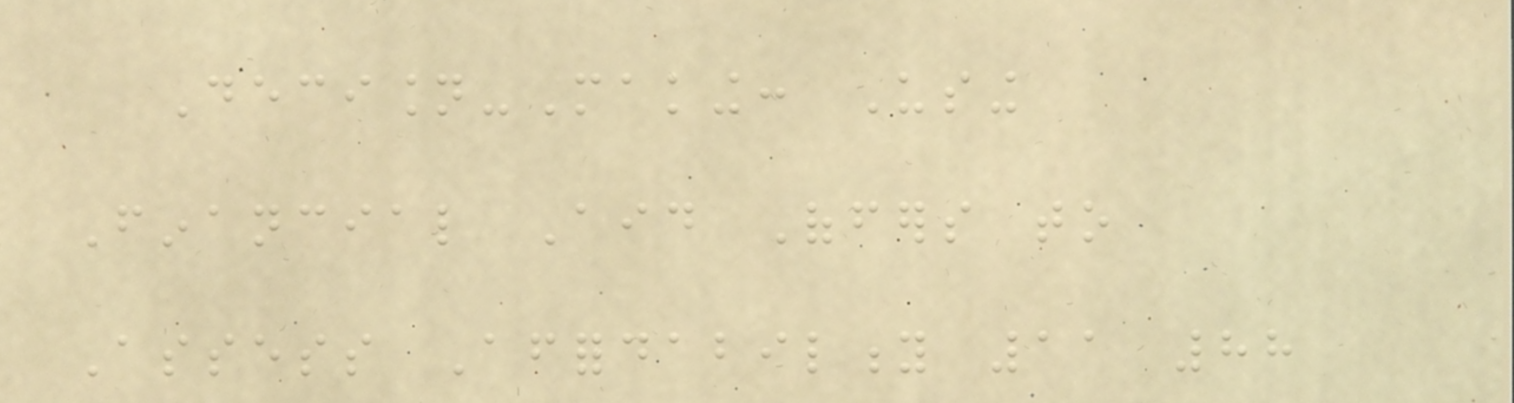Decision-Making: Using
Financial Aid Offers to
Assess Affordability 11 88
